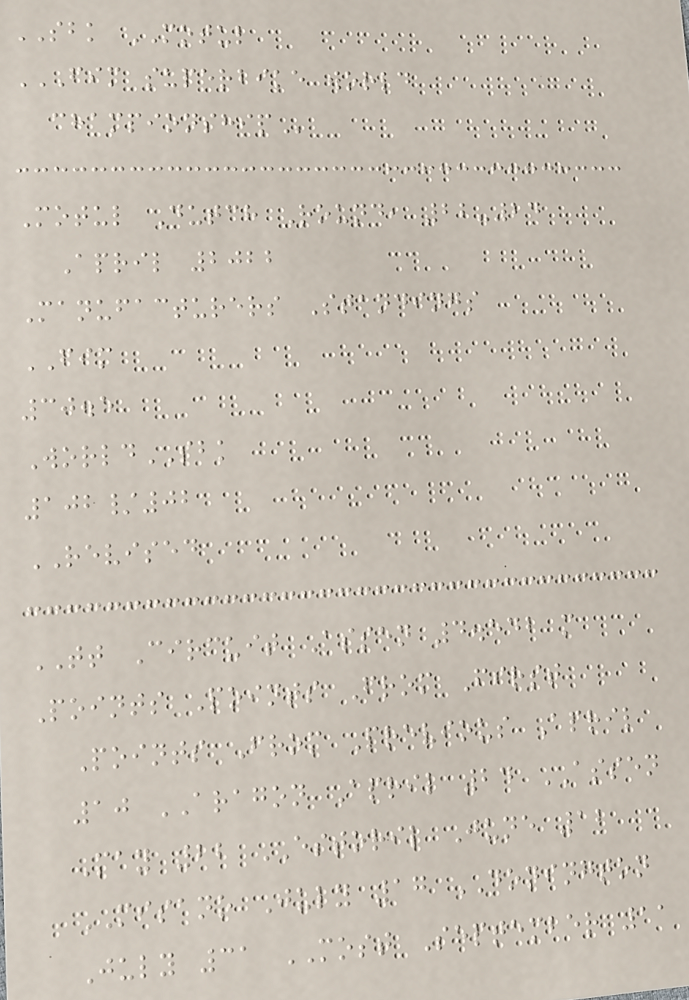SBK MOTUL
FIM SUPERBIKE WORLD
CHAMPIONSHIP
Motul Dutch Round, 22-24
April 2022
Manufacturers Standings
FIM
30.5
WorldSBK
102/02
REVISED
TT Circuit Assen 4.542 m
Points Points From First
Points From Previous April
10 ARAGON April 24 ASSEN
May 22 ESTORIL June 12
MISANO July 17 DONINGTON
July 31 MOST September 11
